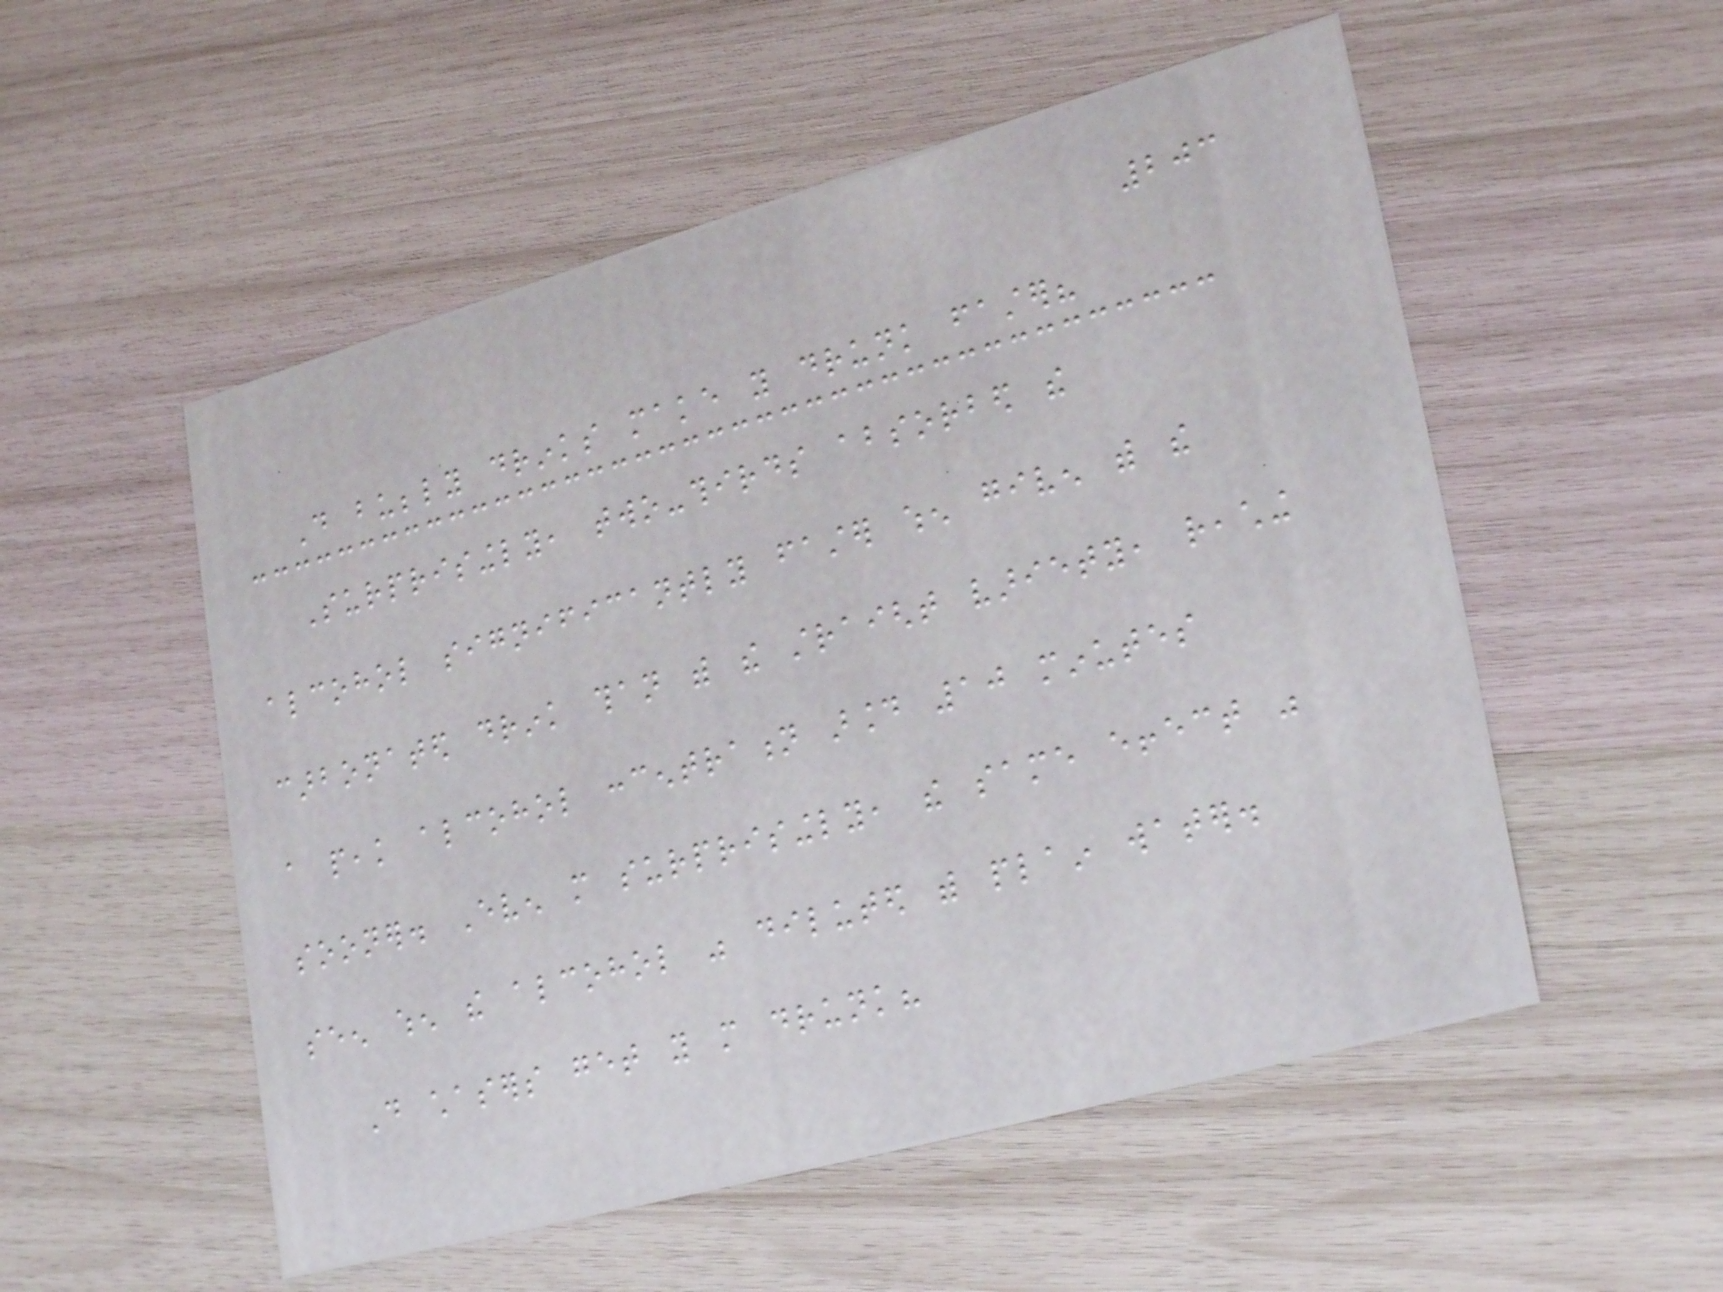203
Do bubbly drinks make you drunk faster?
Surprisingly, two-thirds absorbed the
alcohol significantly faster when given with the
carbonated drink than with the straight variety, reaching
a peak alcohol concentration around 10 minutes
sooner. Even more surprisingly, the same effect was
seen when the alcohol was diluted with plain water.
Do chasers get you more drunk?
